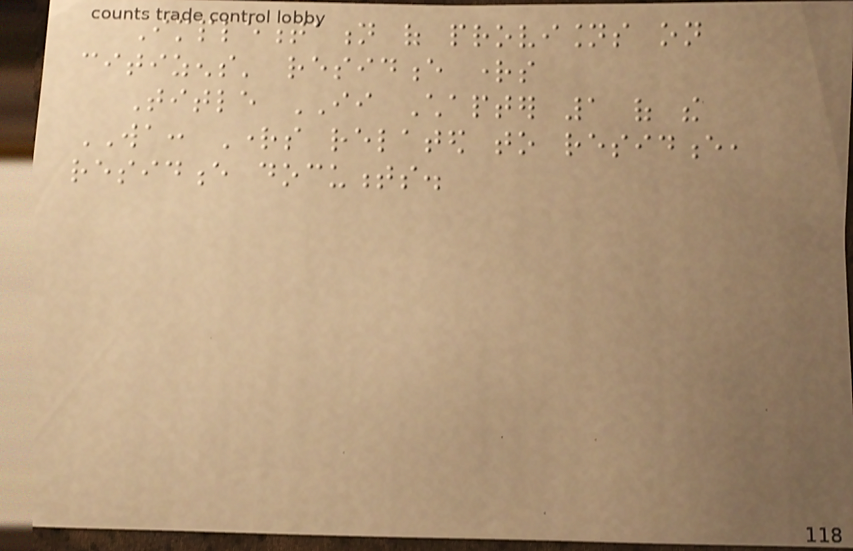Implementation of provisions on
citizens' residence rights
Title II Chapter 1 of the
WA: Rights related to residence,
residence documents.
